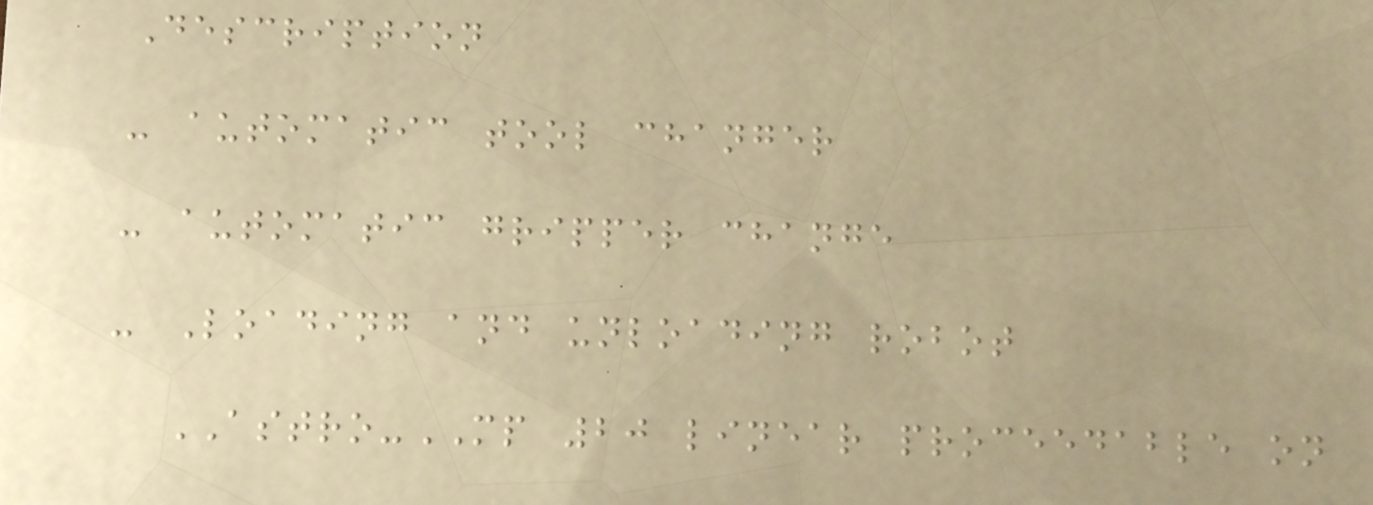Description
- automatic tool changer
- automatic gripper change
- Loading and unloading robot
ASTRO-MP 20 linear proceedable on
